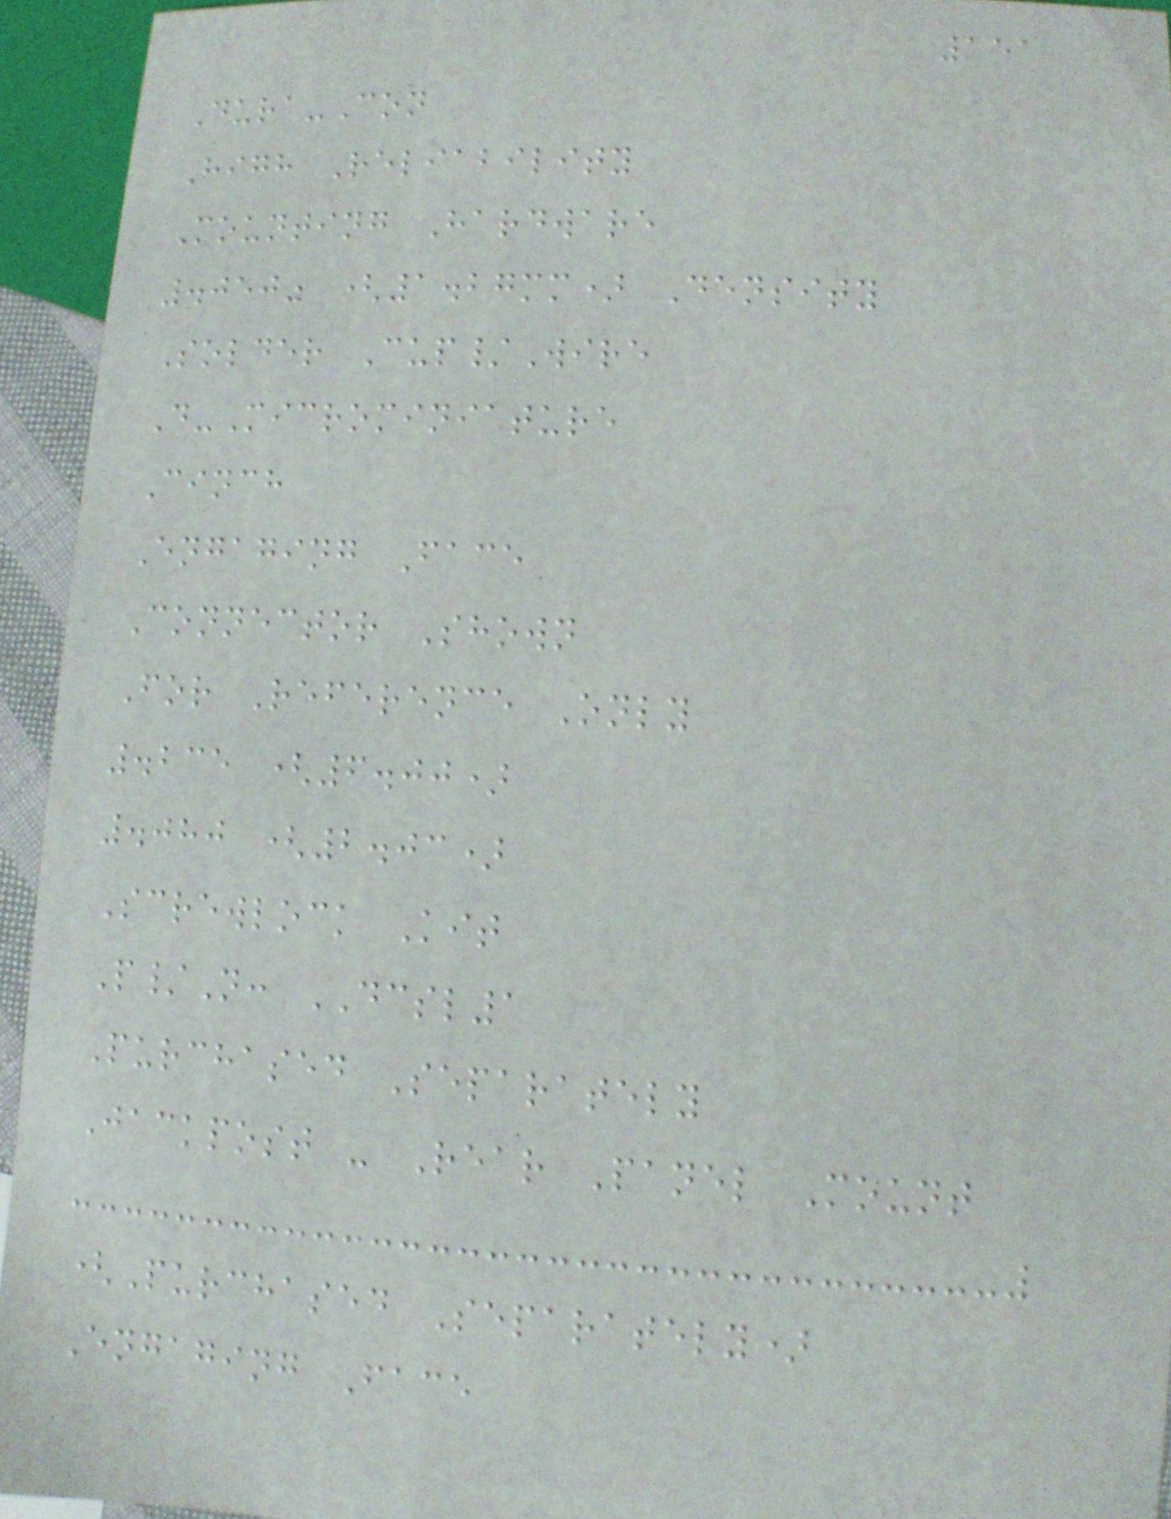151
Dura-Con
High Reliability
Mounting Hardware
.050" (1.27mm) Density
Solder Cup/Wire
D-Microminiature
Cinch
Engaging Face
Connector Shown
For Reference Only
.235 (6.00)
.080 (2.03)
Screwlock Kit
P/N: DCSL1
Purchased Separately
Jackpost - Rear Panel Mount
(Purchased Separately)
Engaging Face
